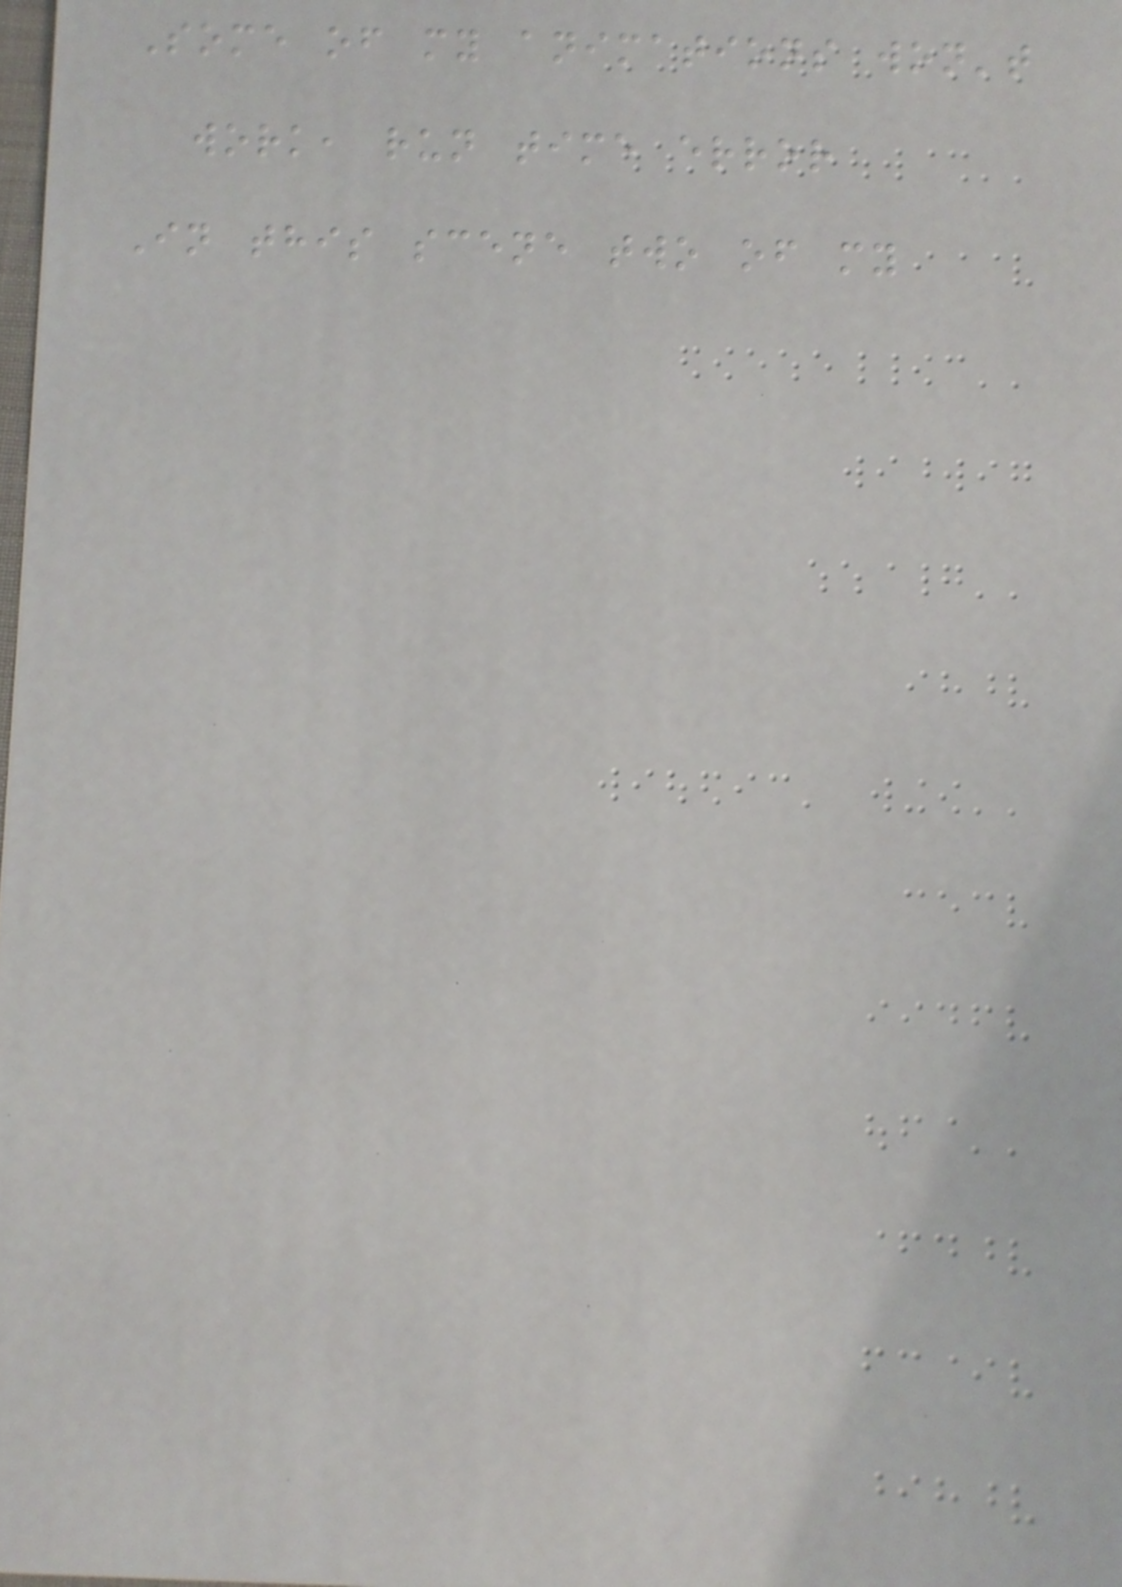Some of my animations won't
work, run time error
In this scene two of my
